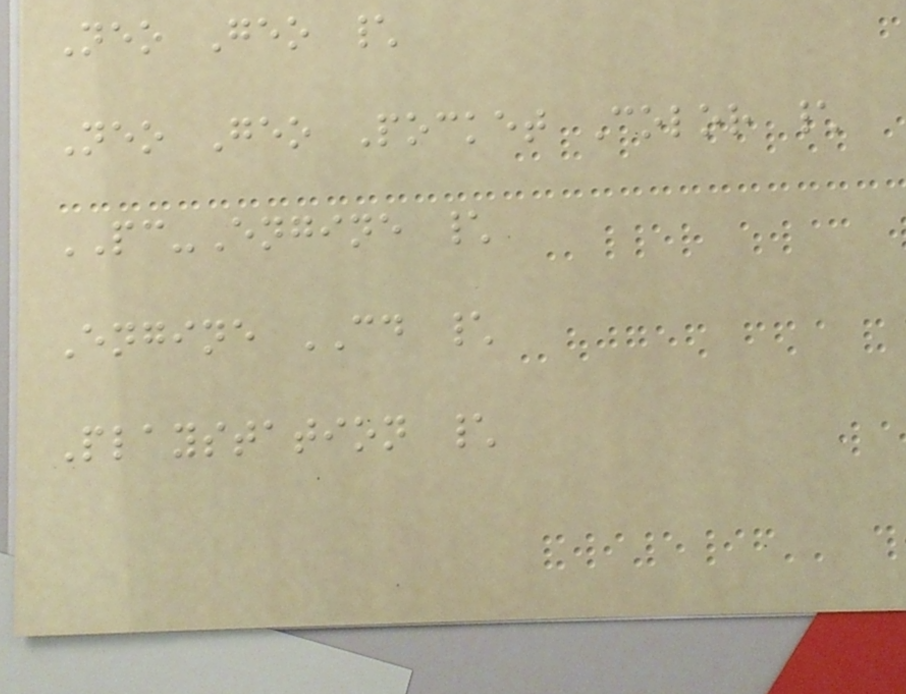Neo Geo \
Neo Geo Pocket Color \
PC-Engine \
Engine CD \
Playstation \
